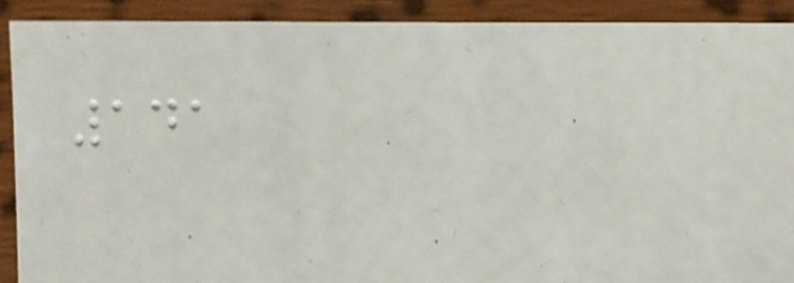141
